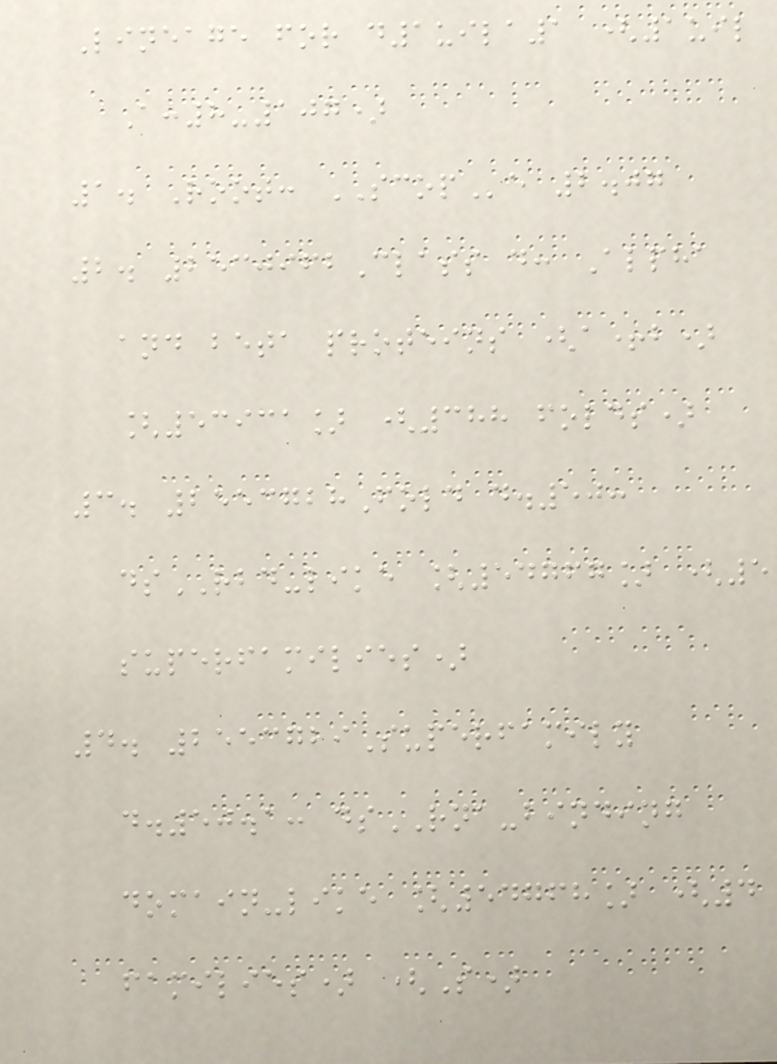Lineage for d1uila1 (1uil
A:8-107)
1. Root: SCOPe 2.07
2. 2530962Class d: Alpha
and beta proteins (a+b)
[53931] (388 folds)
3. 2553728Fold d.50:
dsRBD-like [54767] (5
superfamilies)
4. 2553729Superfamily
d.50.1: dsRNA-binding
domain-like [54768] (4
families) (S)
